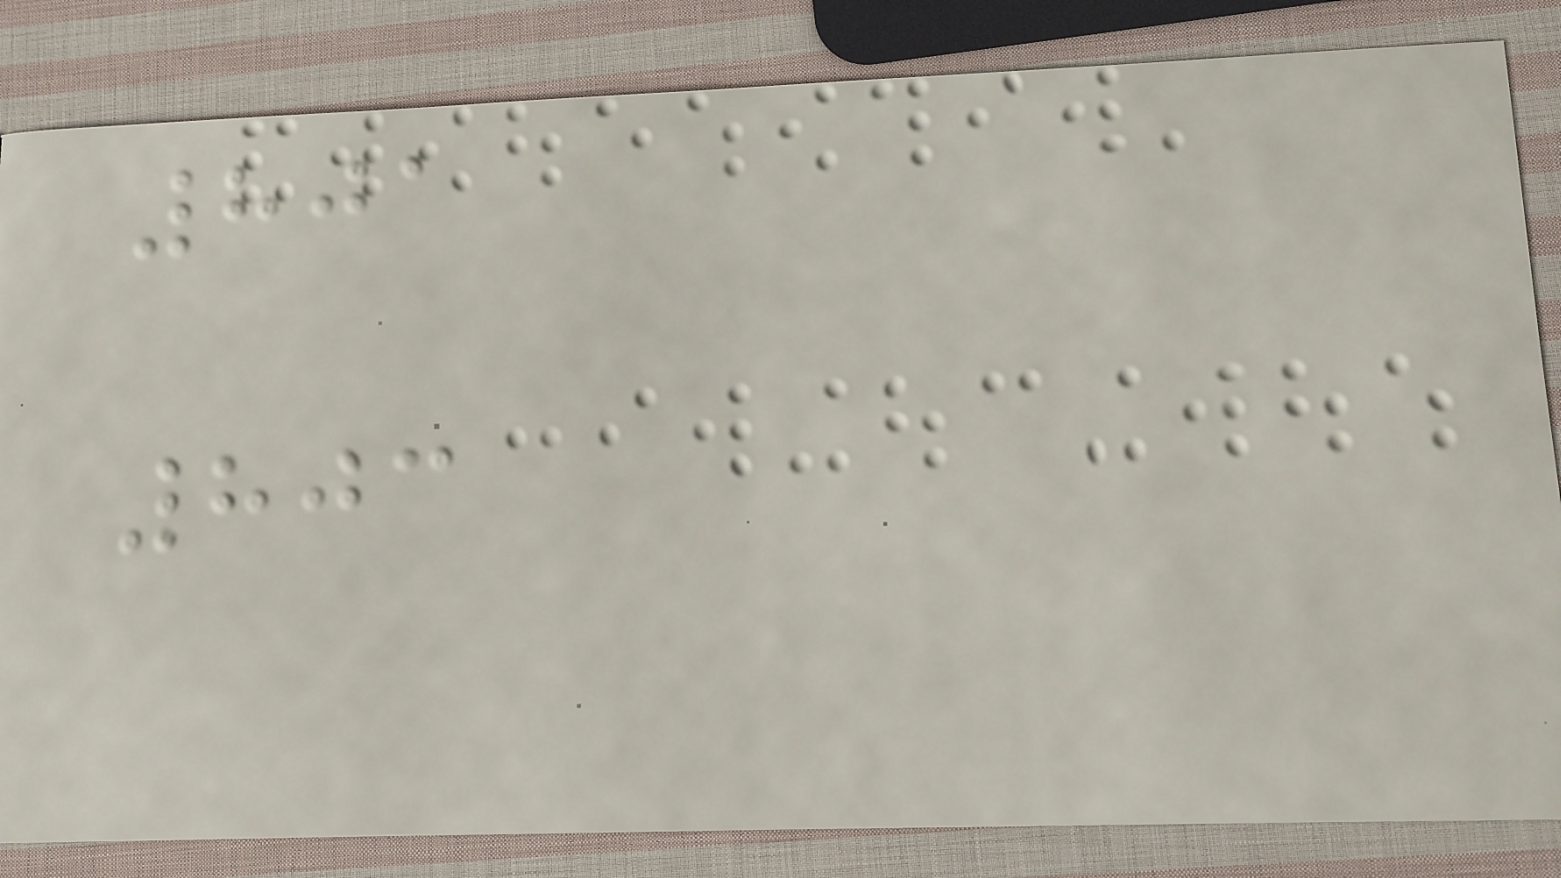801
803
